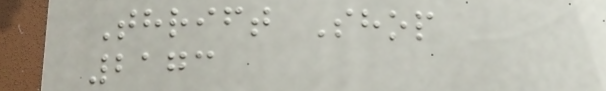Thrift Shop
2173
